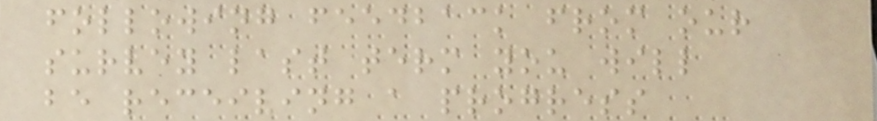following feedback from our
survey last term you will
be receiving a progress
